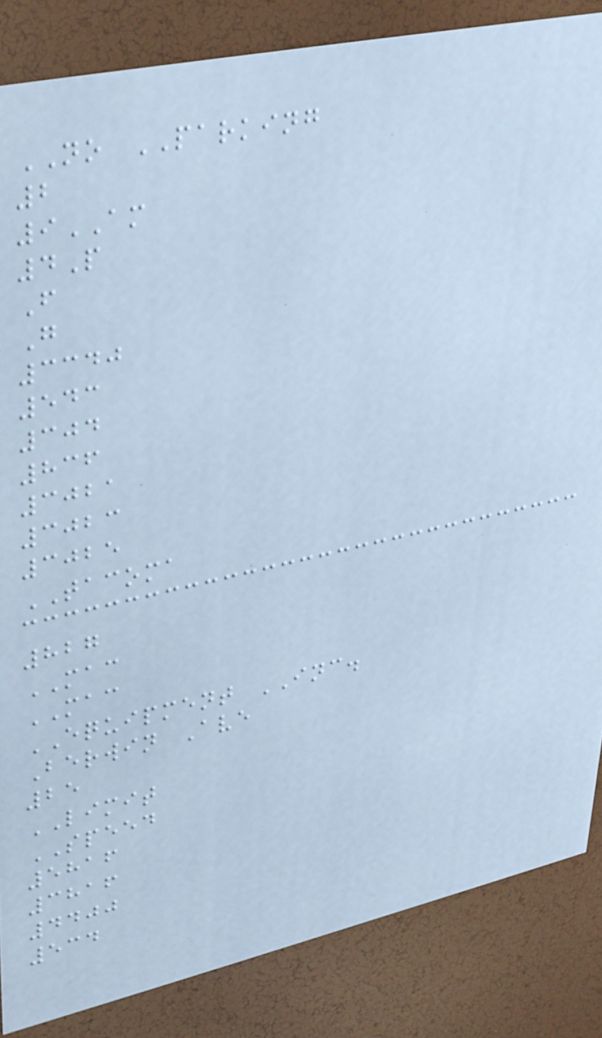NO PARKING
2
9AM
4P
F
G
3340
543
304
836
3021
3023
3025
TACOMA
827
MAC
MAC
EQUIPMENT INC.
Berwin Ave
25
LIMIT
SPEED
5816
3816
4400
534
